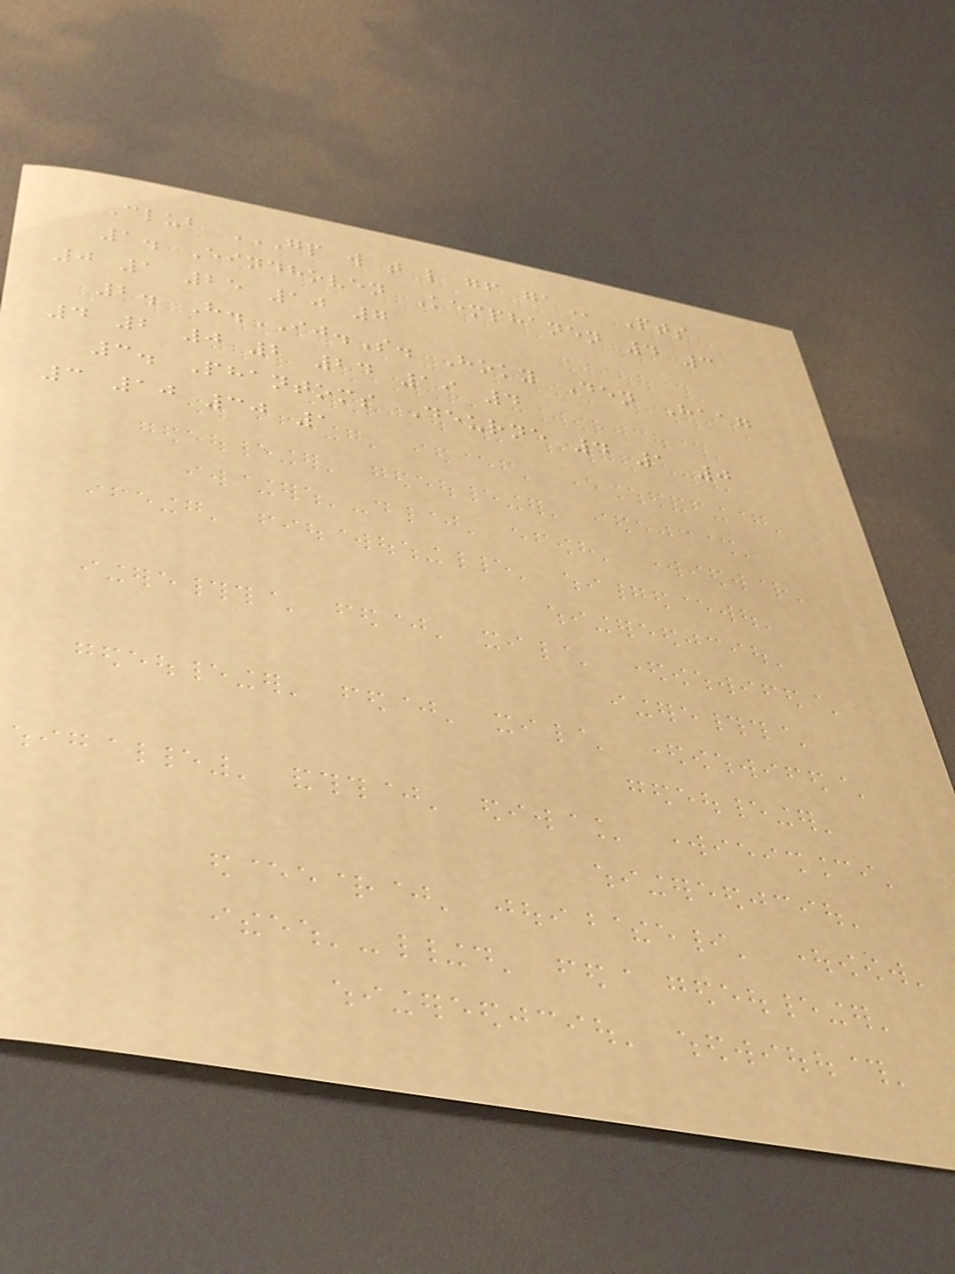Club GP W T L GF GA Pts
1. Eindhoven Kemphanen 4 3
0 1 25 10 7
2. H.IJ.S. Hoky Den Haag
4 2 0 2 24 19 4
3. Phantoms Deurne 4 1 0
3 10 30 1
